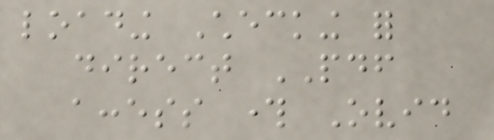loading Checking for
direct PDF
access through Ovid
